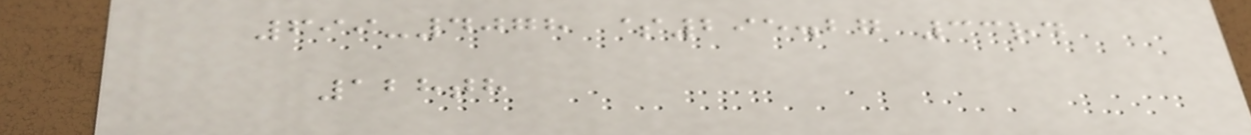699-4078 $295.27 33rd
128th
